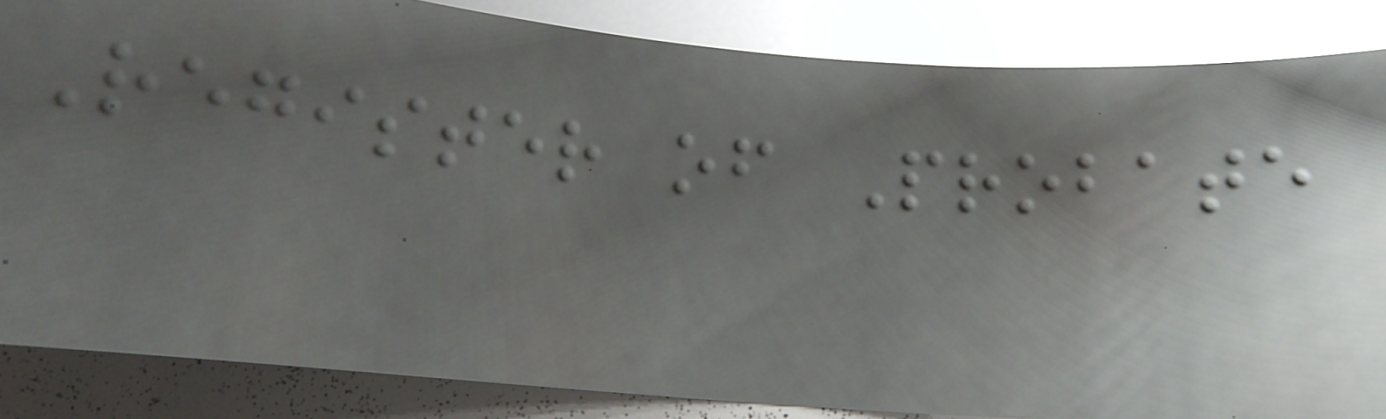Register of Probate
